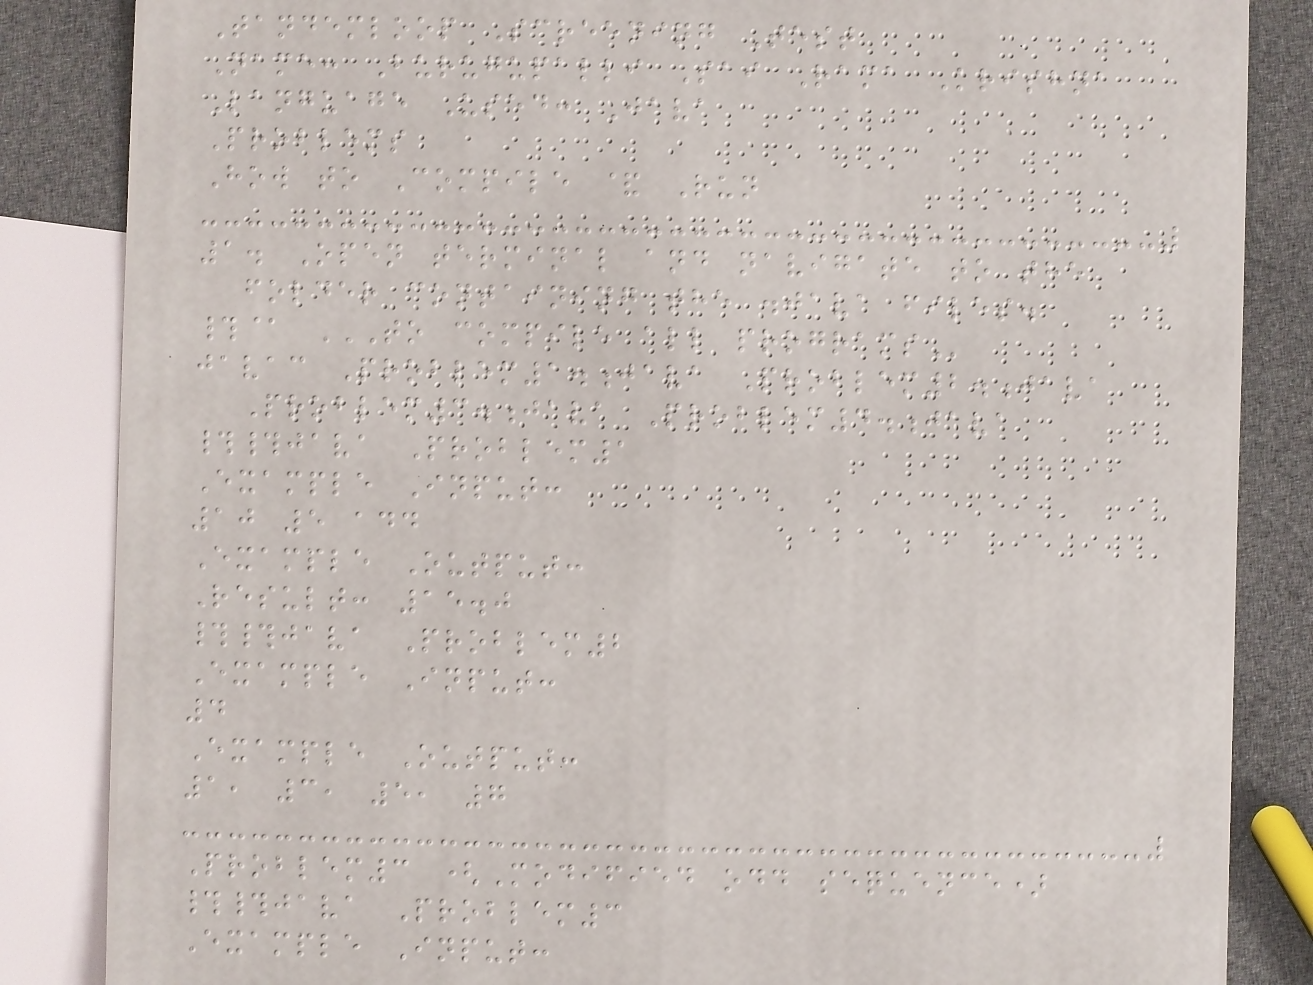Tandemloop Screening Test
Name: Burugupalli Sai Rama Krishna
Language Used: Java
Problems
How to Compile & Run
1. Open terminal and navigate to the
folder containing the .java files.
#@ TO COMPILE ALL PROGRAMS
javac Problem1.java Problem2.java
Problem3.java Problem4.java
##java Problem1
Example Input:
10 5 add
Example Output:
Result: 15.0
##java Problem2
Example Input:
4
Example Output:
1, 3, 5, 7
Problem3 (Modified odd sequence)
##java Problem3
Example Input:
